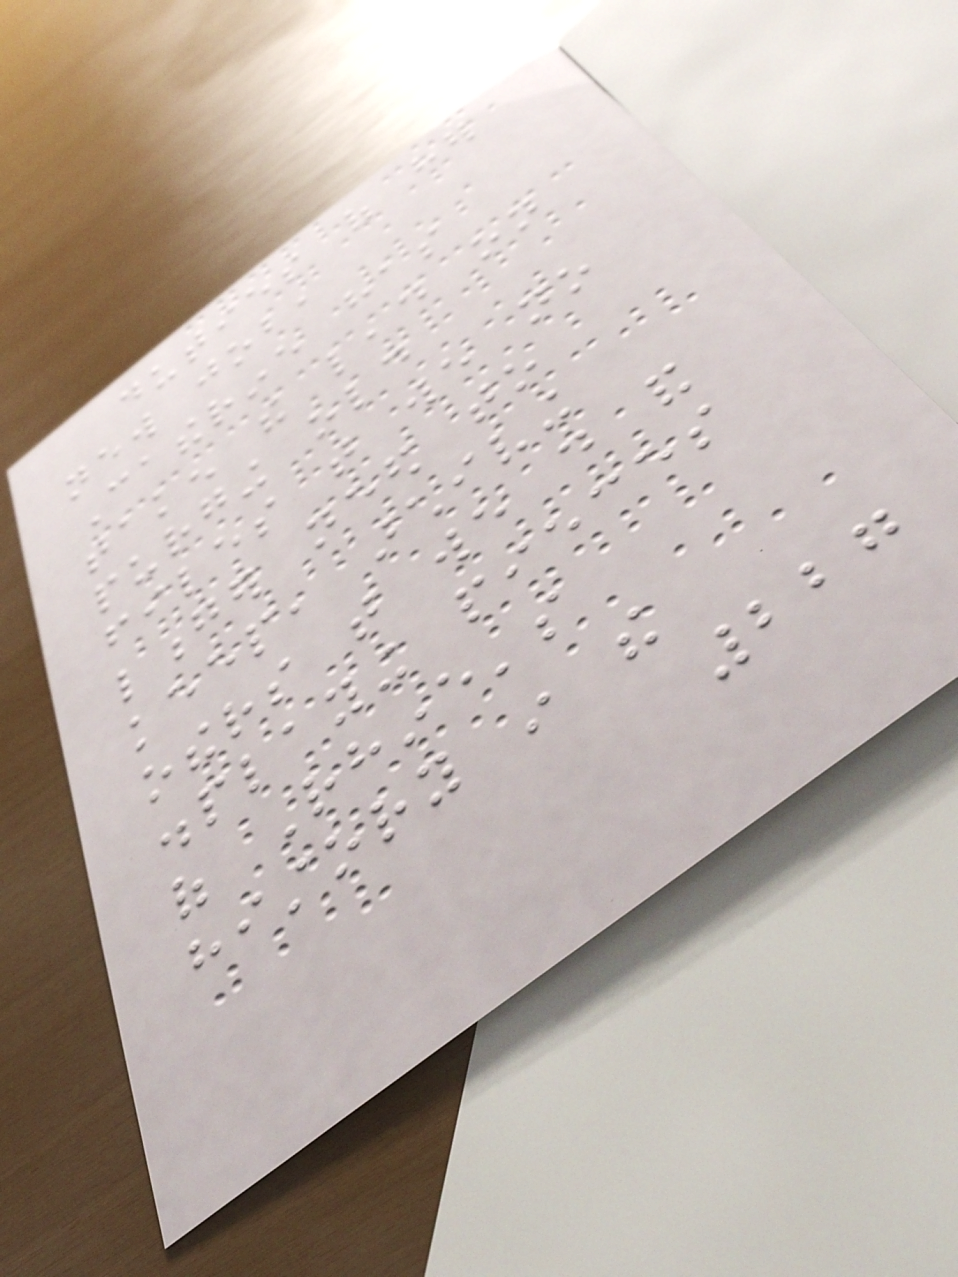duties of her
new job,
Catherine has
taken the lead on
purging old
files that we no
longer need to
keep, archiving
others that we do and
displaying pieces
of Rhine's
history in the
227
